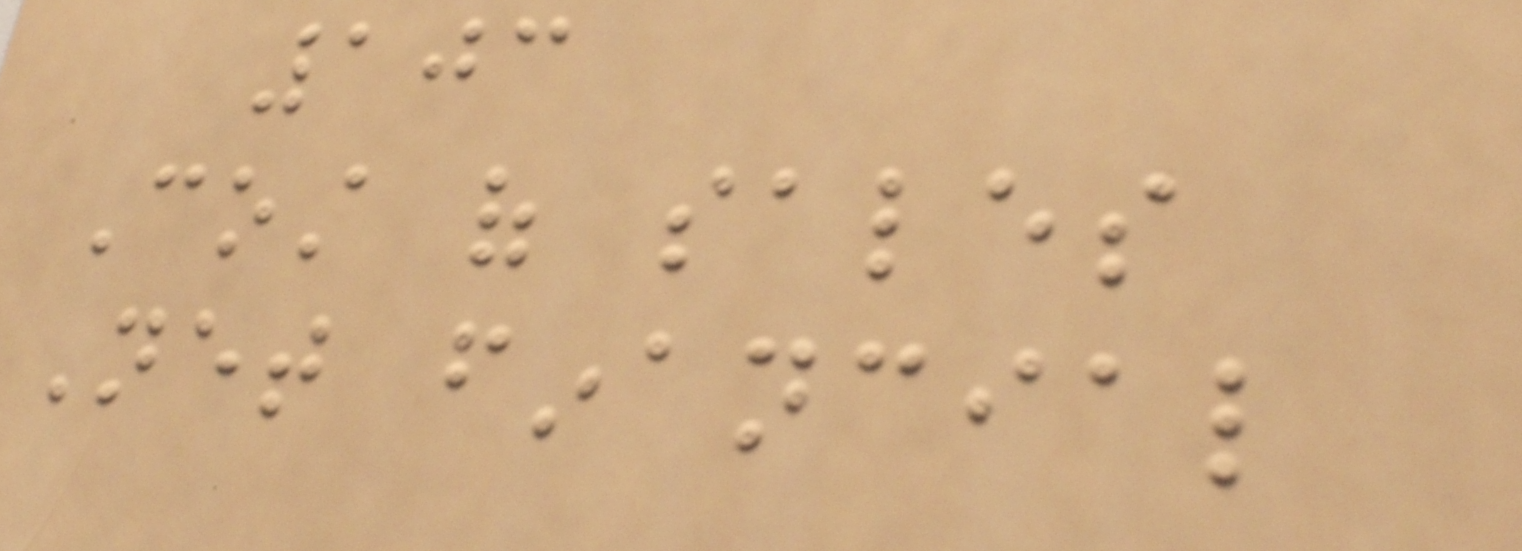103
Cost of sales
Net financial
